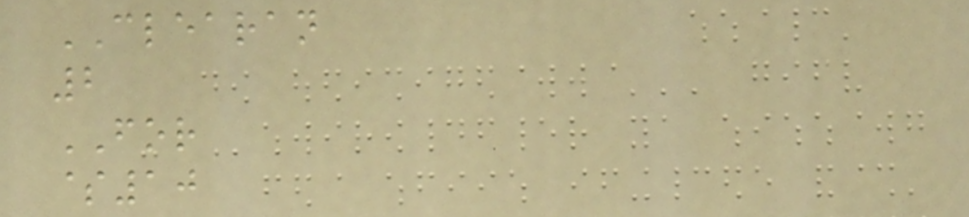CLEARAN
2
FOR
$10
